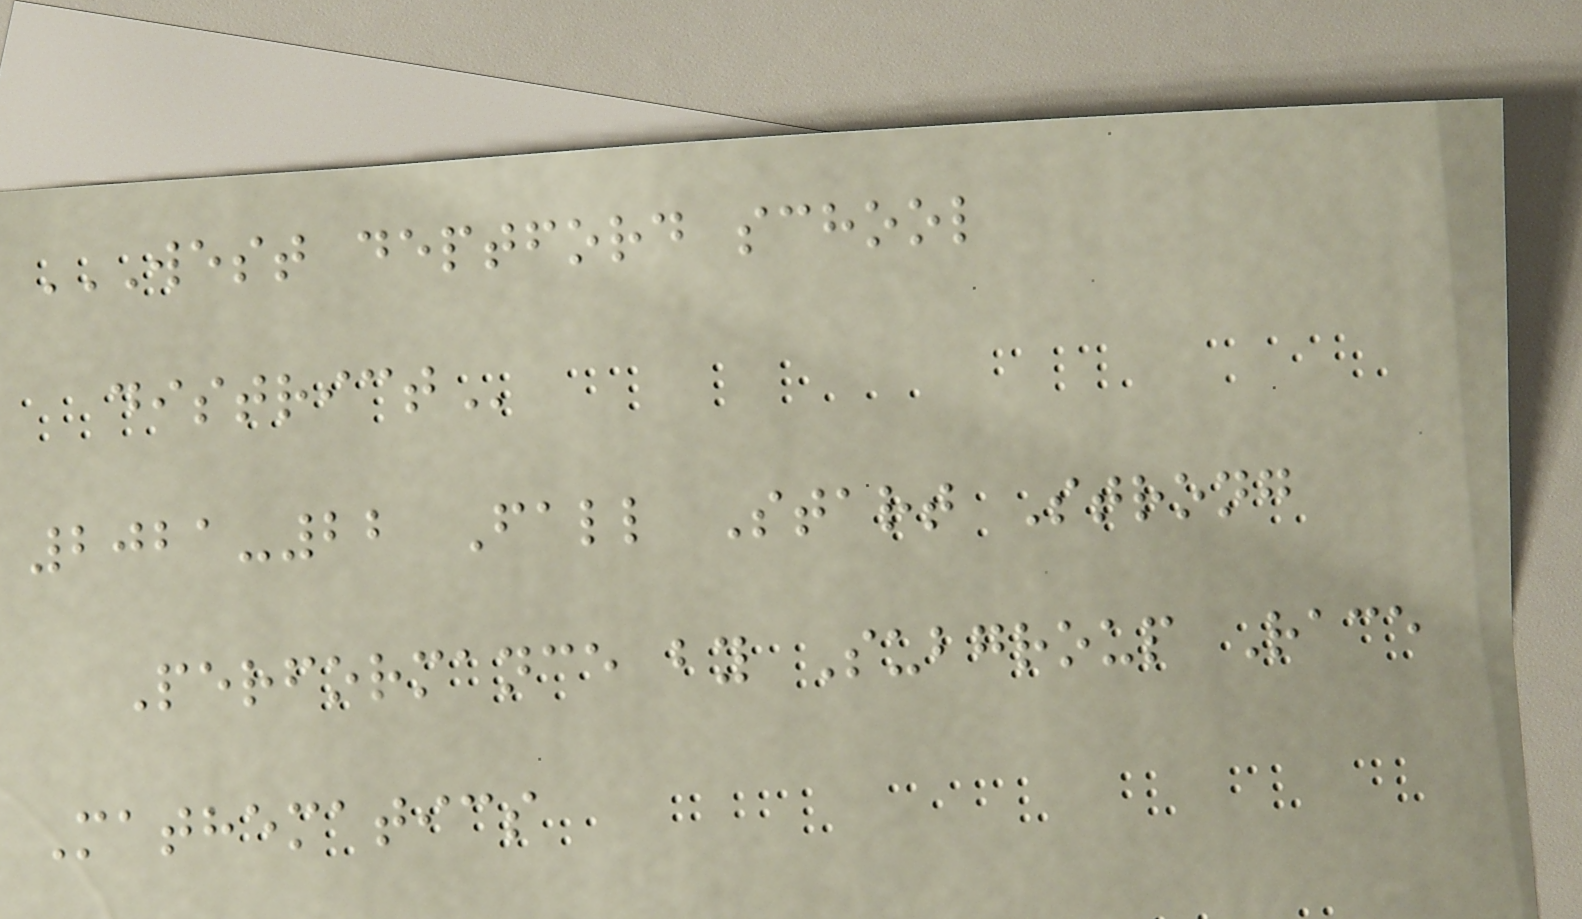WEST DEPTFORD SCHOOL
DISTRICT
2021-22 Fall Start Strong
Performance by Subgroup Race
Mathematics
